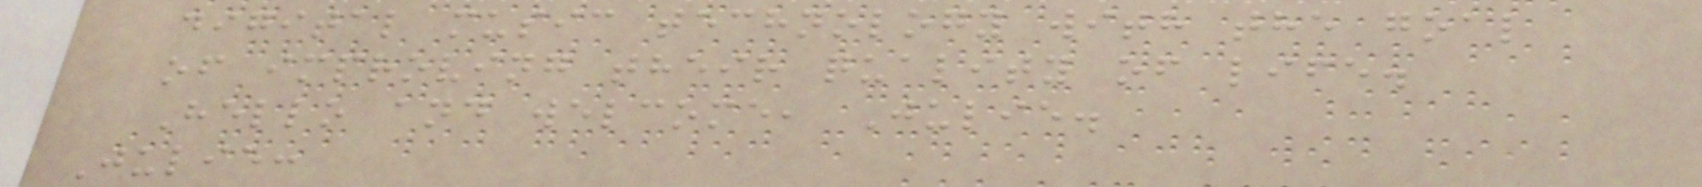digital music technology with the goal
of improving their quality of life.
Hello and welcome, Julie.
Julie:
